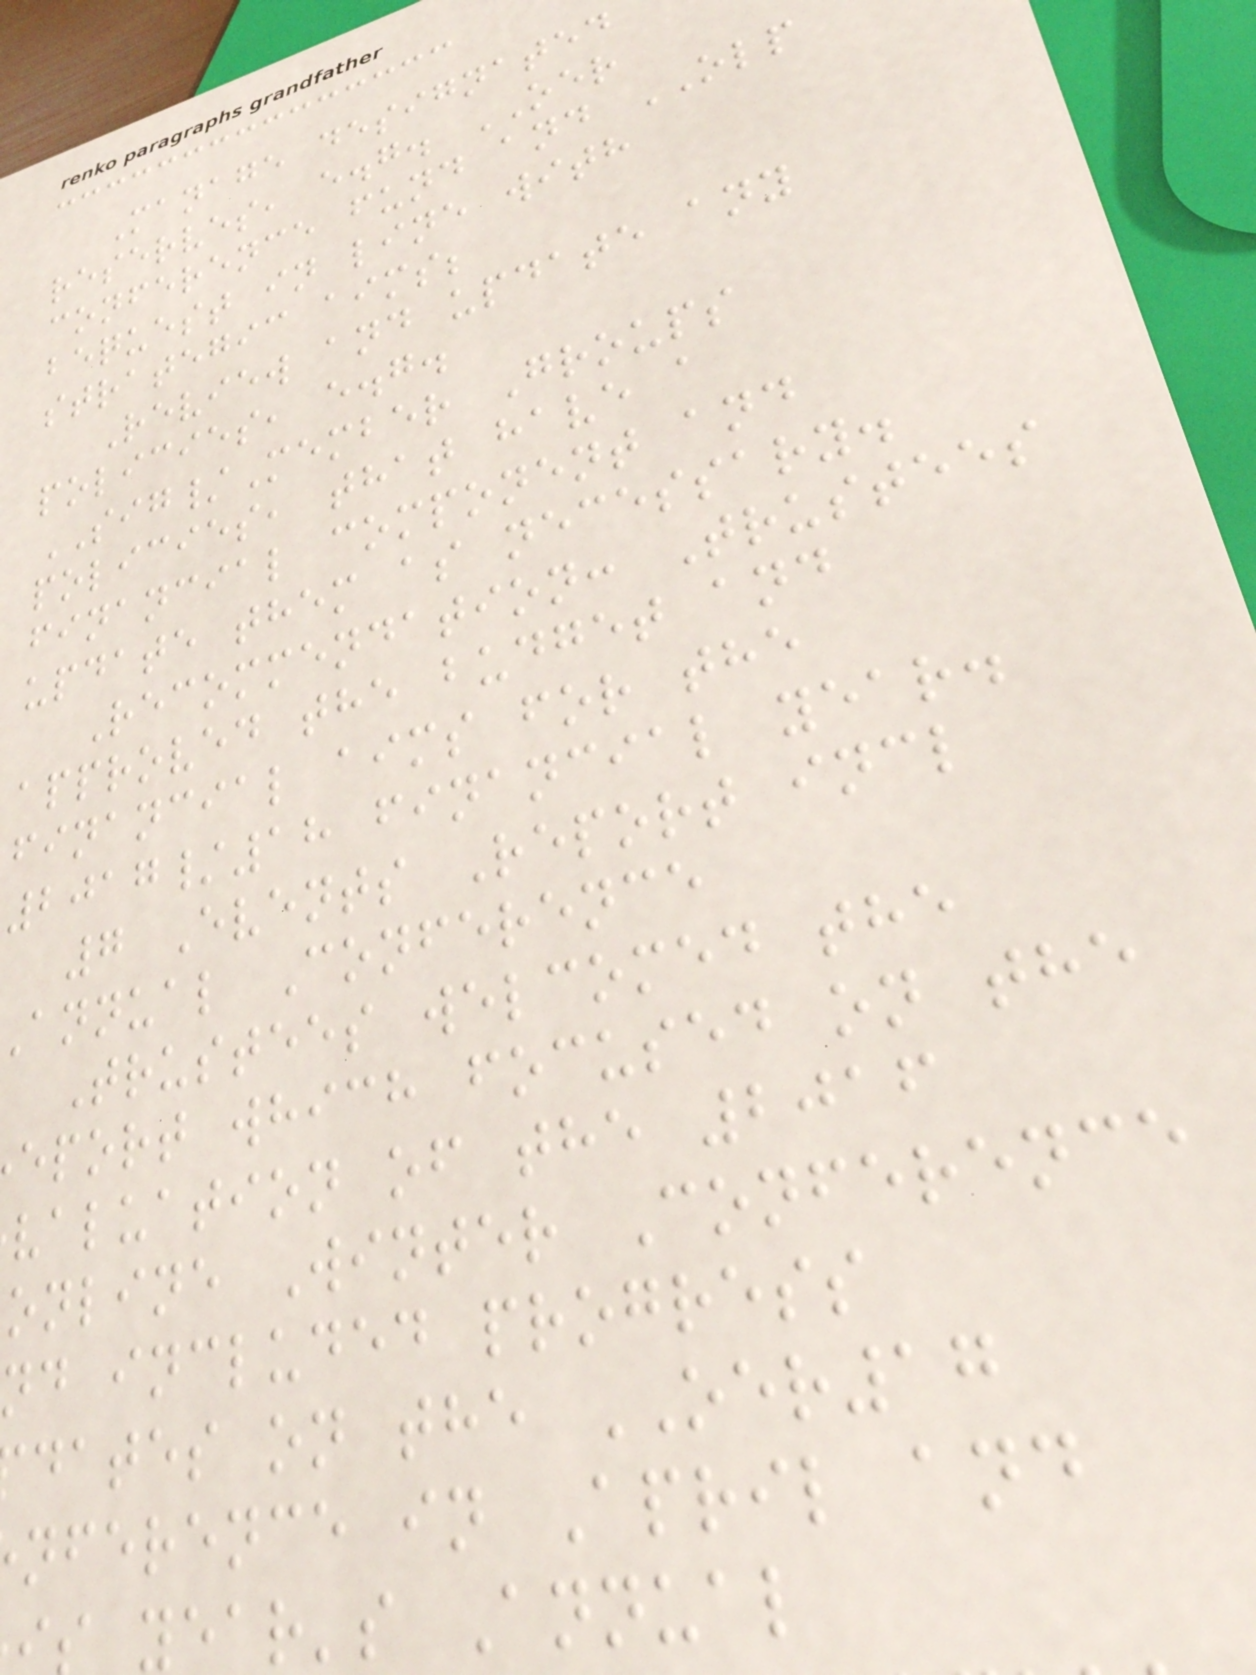Manage designated
reserves, e.g. OER
conference fund and OLP
bequest in line with
strategic aims;
Review and update any
policies, e.g.
SIG/Member Groups
policies, that have a
financial component and
update them as necessary.
Recommendation: Trustees
approved the budget and
financial aims for the
2017/18 financial year.
7 Events Report incl
annual Conference
Trustees welcomed the
eport which focused on the
valuation of the 2016
online Winter Conference
nd included progress
dates on the OER17
nference in April and
year's Annual
